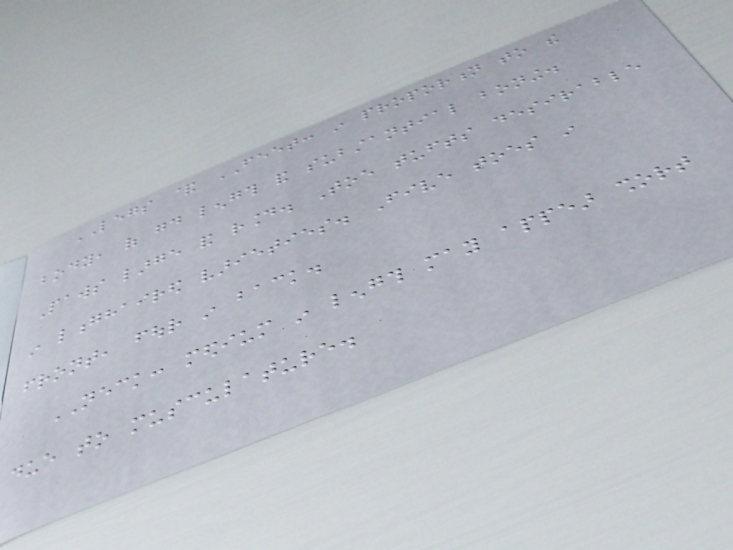LEGS & FEET: in proportion to the
body, of good length and substantial boning.
Paws large and round. Toe tufts desirable
in longhaired varieties. Five toes in
front, four in back.
NECK: medium in length may appear short
due to musculature.
